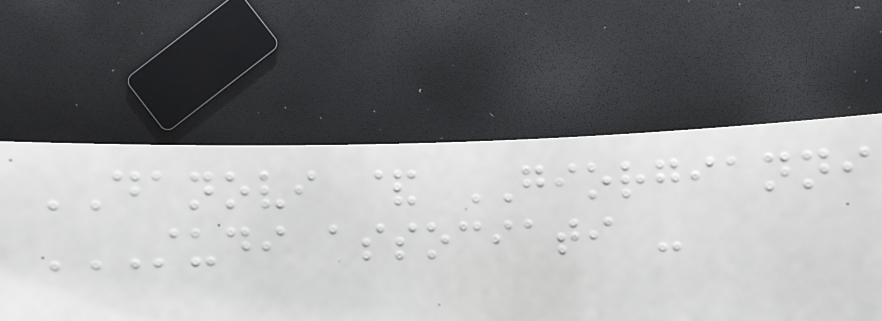DANOVI & GIORGIANNI
STUDI ASSOCIATI -
